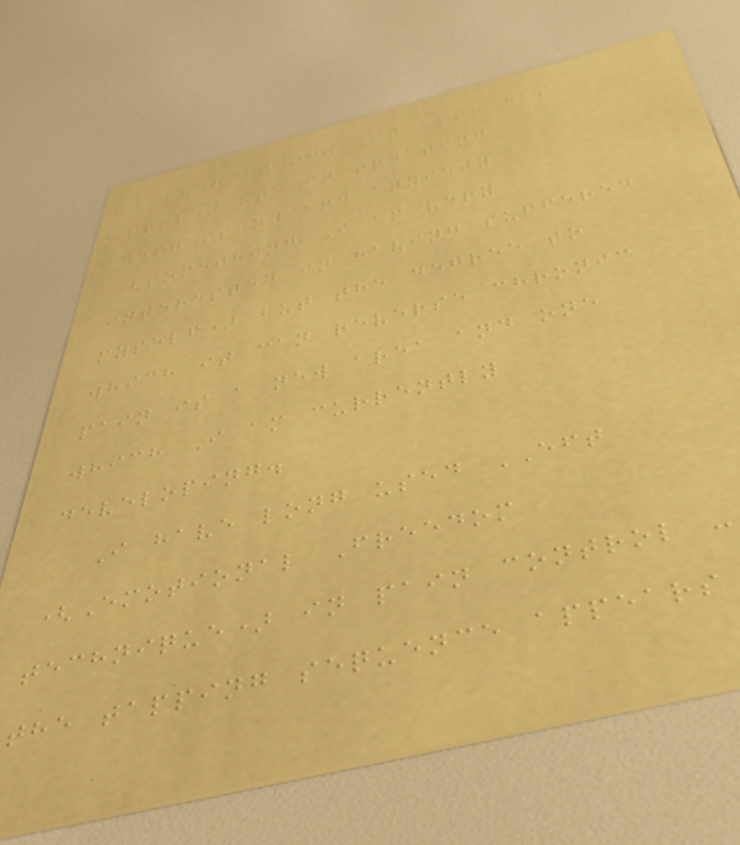overeating. It also has
proven use in treating
depression and anxiety
(something I am very
interested in having suffered
myself) but the degree to
which it can reverse chronic
pain is a new area and one
which I am currently
developing.
I have long used EFT
(Emotional Freedom
technique) in pain control -
the tapping sequence appears
